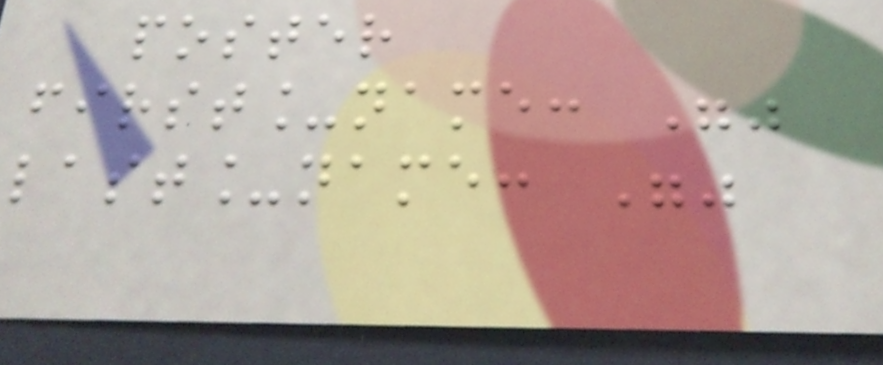poster
first_name: ""
last_name: ""
